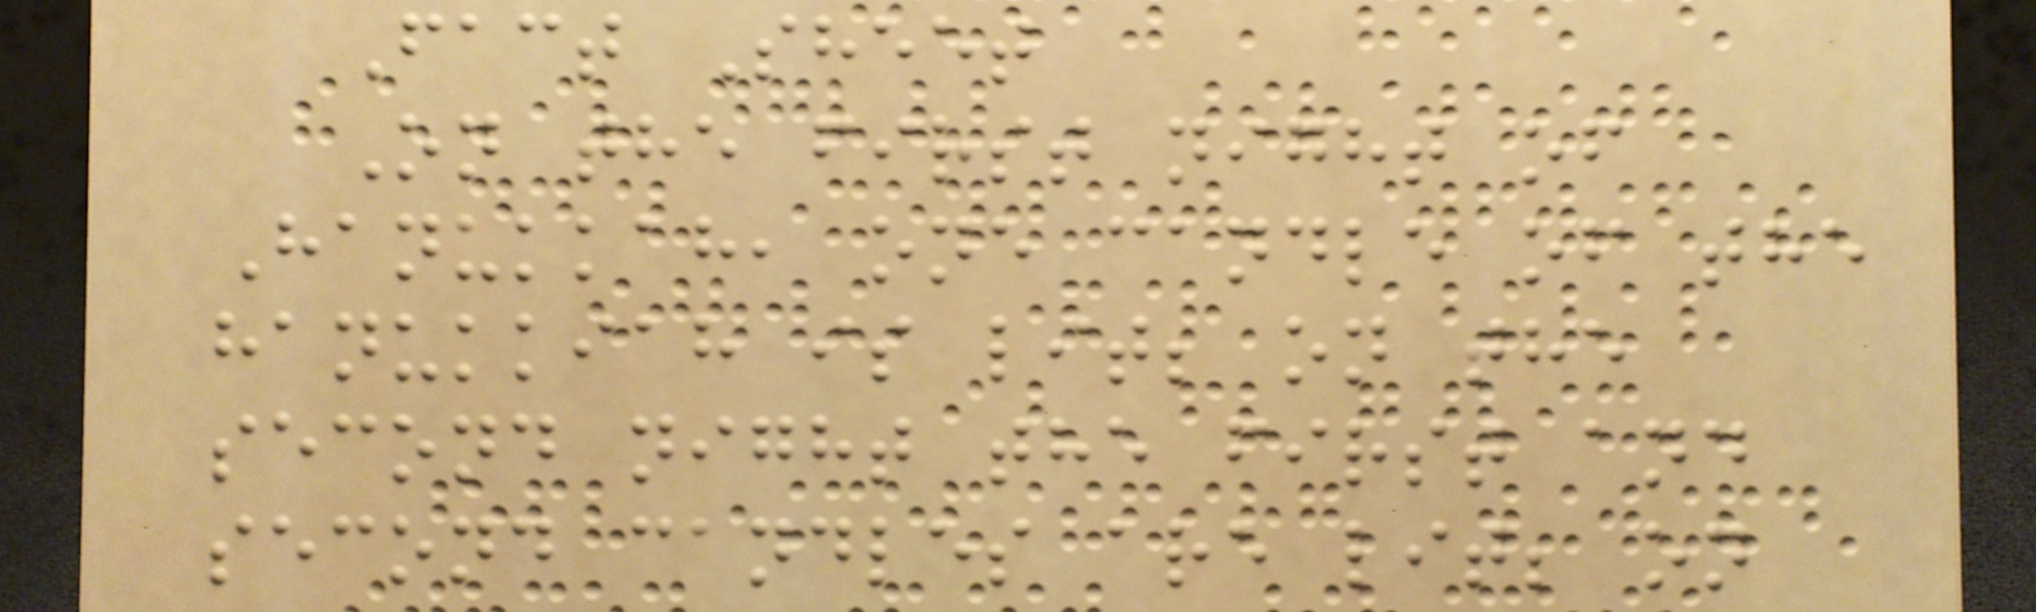Fact Sheet
On the first night of
Hanukkah, one candle of the
hanukkiah is lit; on the
second night the first and
second candles are lit; on
